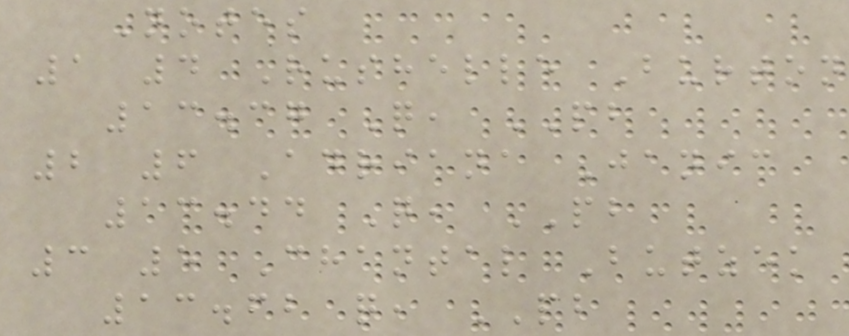Notes
1 4 Rushelle Burton
13.37 Q, PB
2 6 Adriana Janic
13.44 Q, PB
3 5 Chantal Butzek
13.62 q, PB
